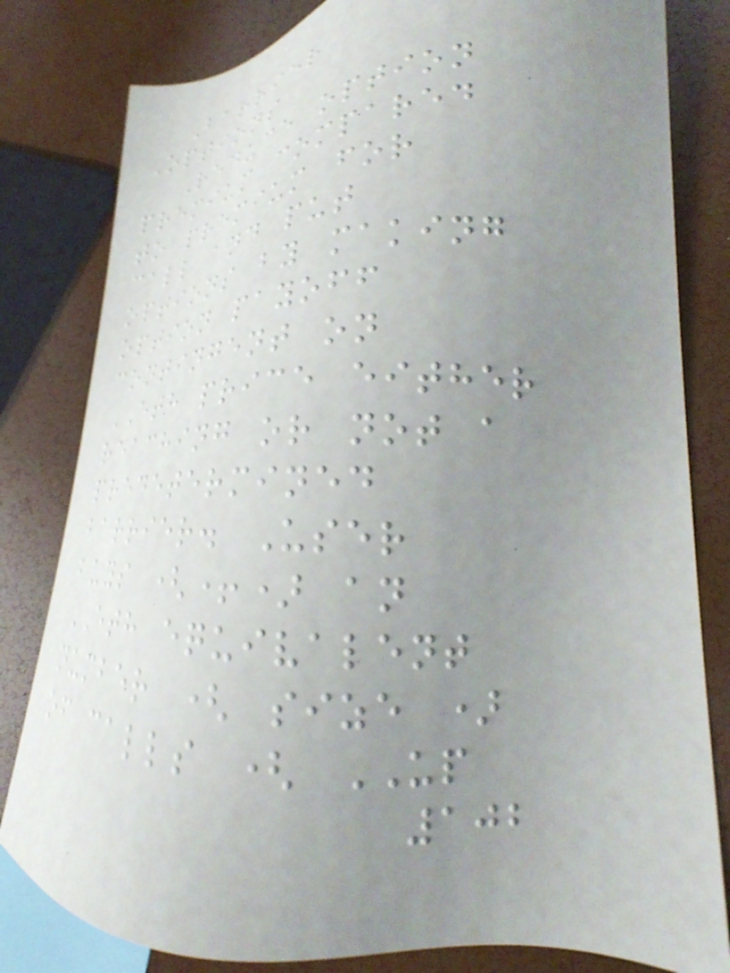Barrier
Options
Reduce option
premium compared
to premium for
call and put
options by making
option payoff
contingent on
ETH price either
reaching or not a
predetermined
barrier. User
buys (+) an
ETH equivalent
number ( size )
of calls ( UP
102
